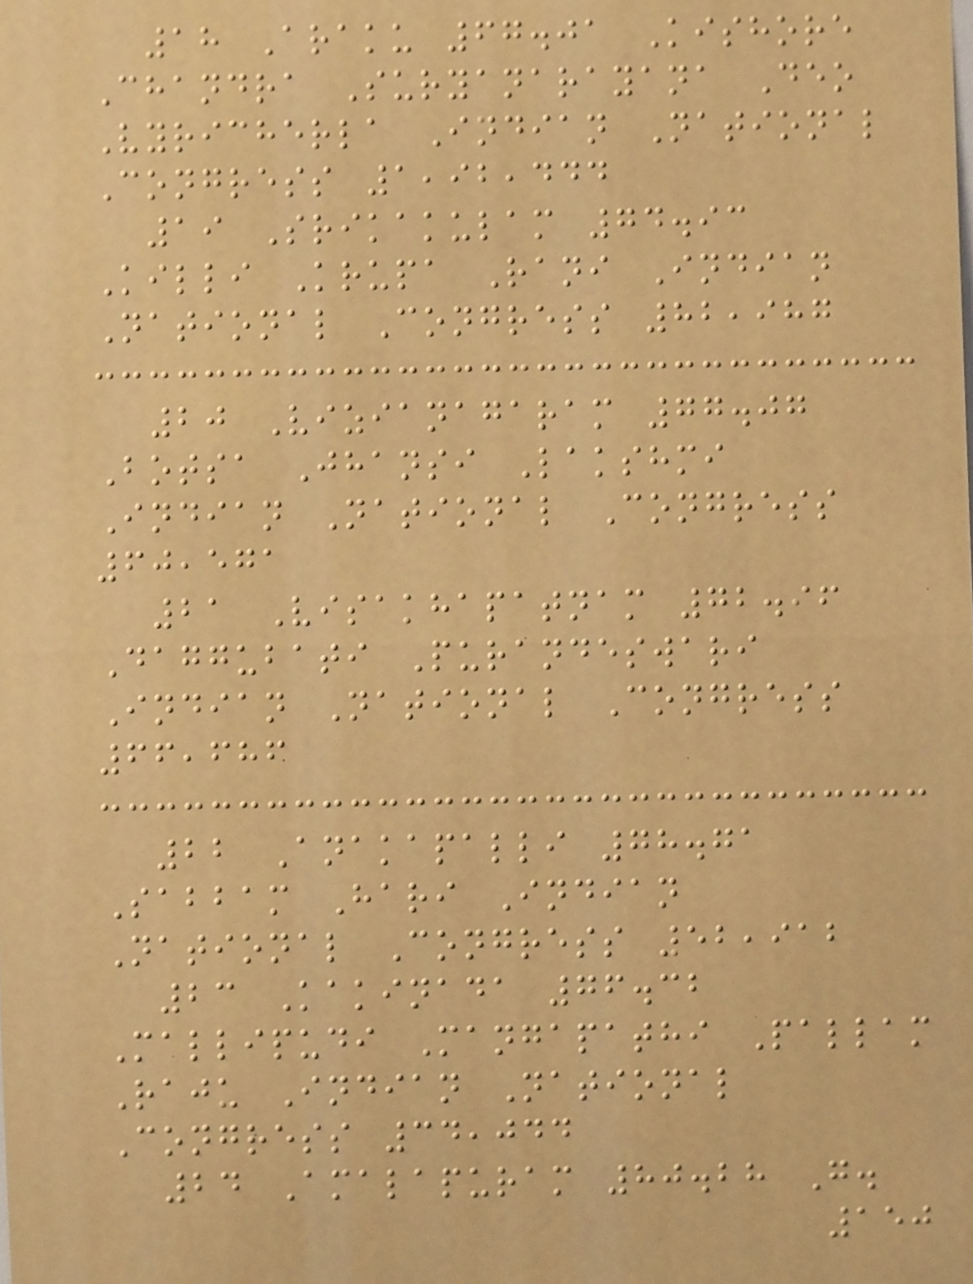18 Araku 67.01 Kishore
Chandra Suryanarayana Deo
Vyricherla Indian National
Congress 1,92,444
19 Srikakulam 74.93
Killi Krupa Rani Indian
National Congress 82,987
20 Vizianagaram 77.07
Botsa Jhansi Lakshmi
Indian National Congress
60,571
21 Visakhapatnam 72.96
Daggubati Purandeswari
Indian National Congress
66,686
22 Anakapalli 78.71
Sabbam Hari Indian
National Congress 52,912
23 Kakinada 76.32
Mallipudi Mangapathi Pallam
Raju Indian National
Congress 34,044
24 Amalapuram 80.28 G.
150
